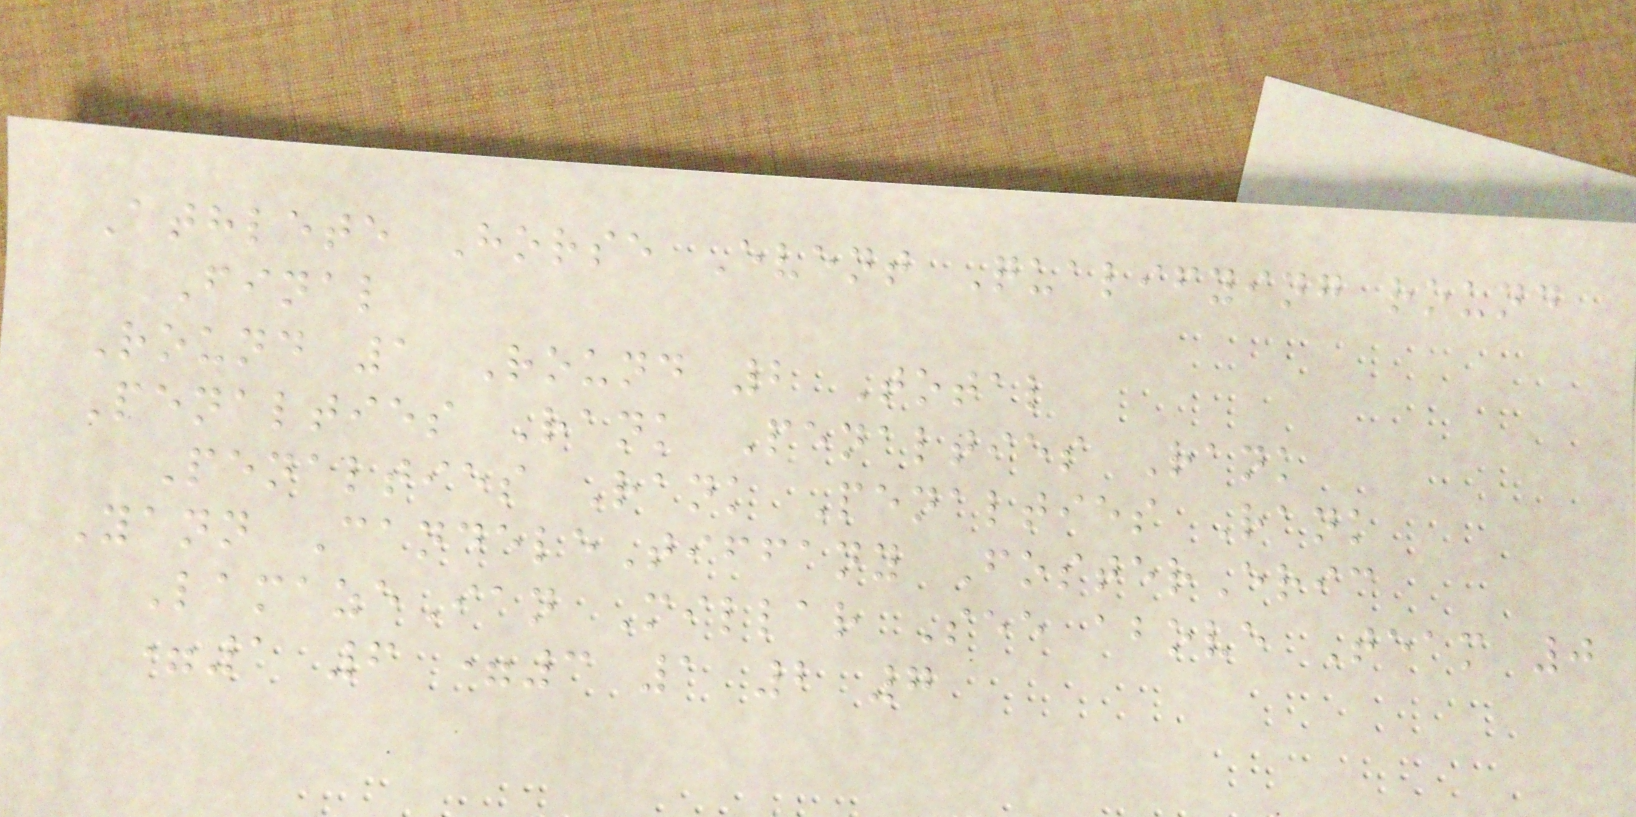Athlete Horse Event Qualifying round
Final
Round 1 Round 2 Total
Penalties Rank Penalties Rank
Penalties Rank Penalties Rank
Yann CandeleTiffany FosterEric
LamazeIan Millar See above Team 0
=1 6 =3 1 2 7
